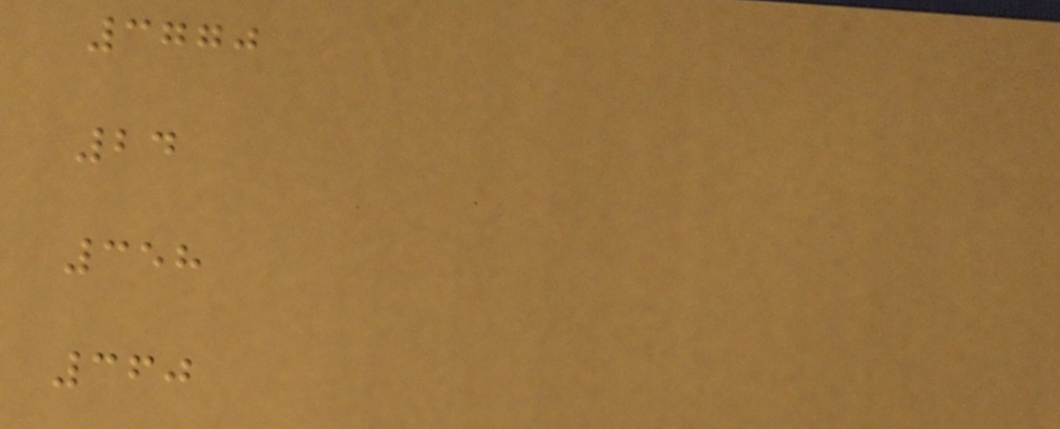3770
24
358
360
